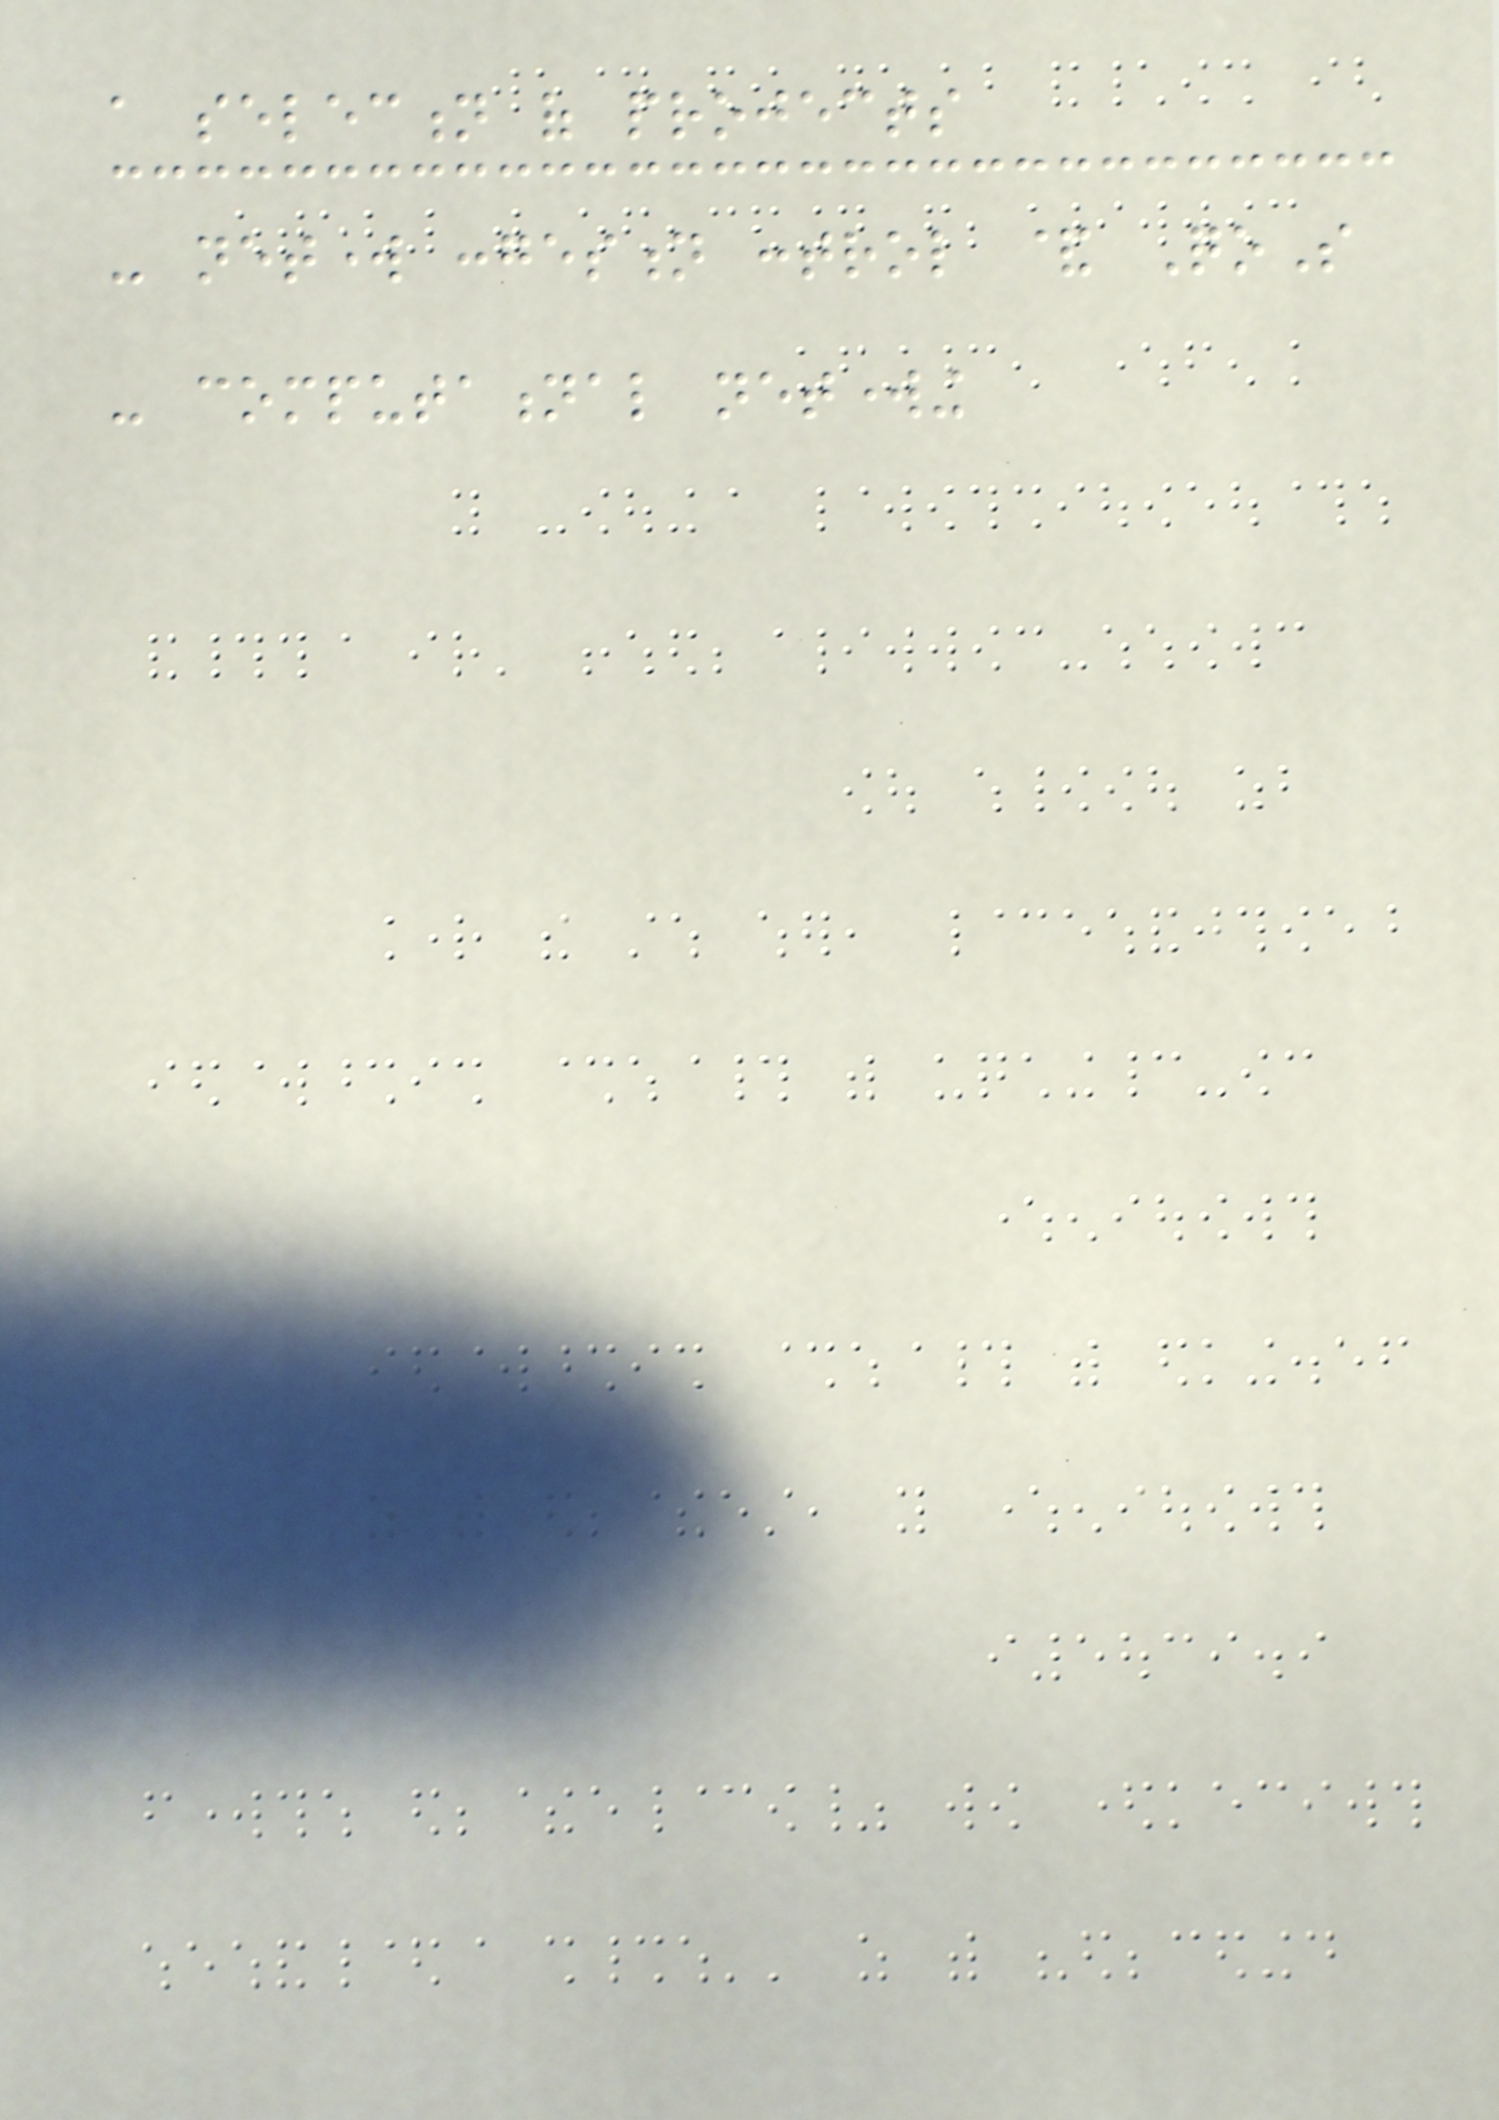a selection of projects
- network congestion control & QoS
- computational networking
